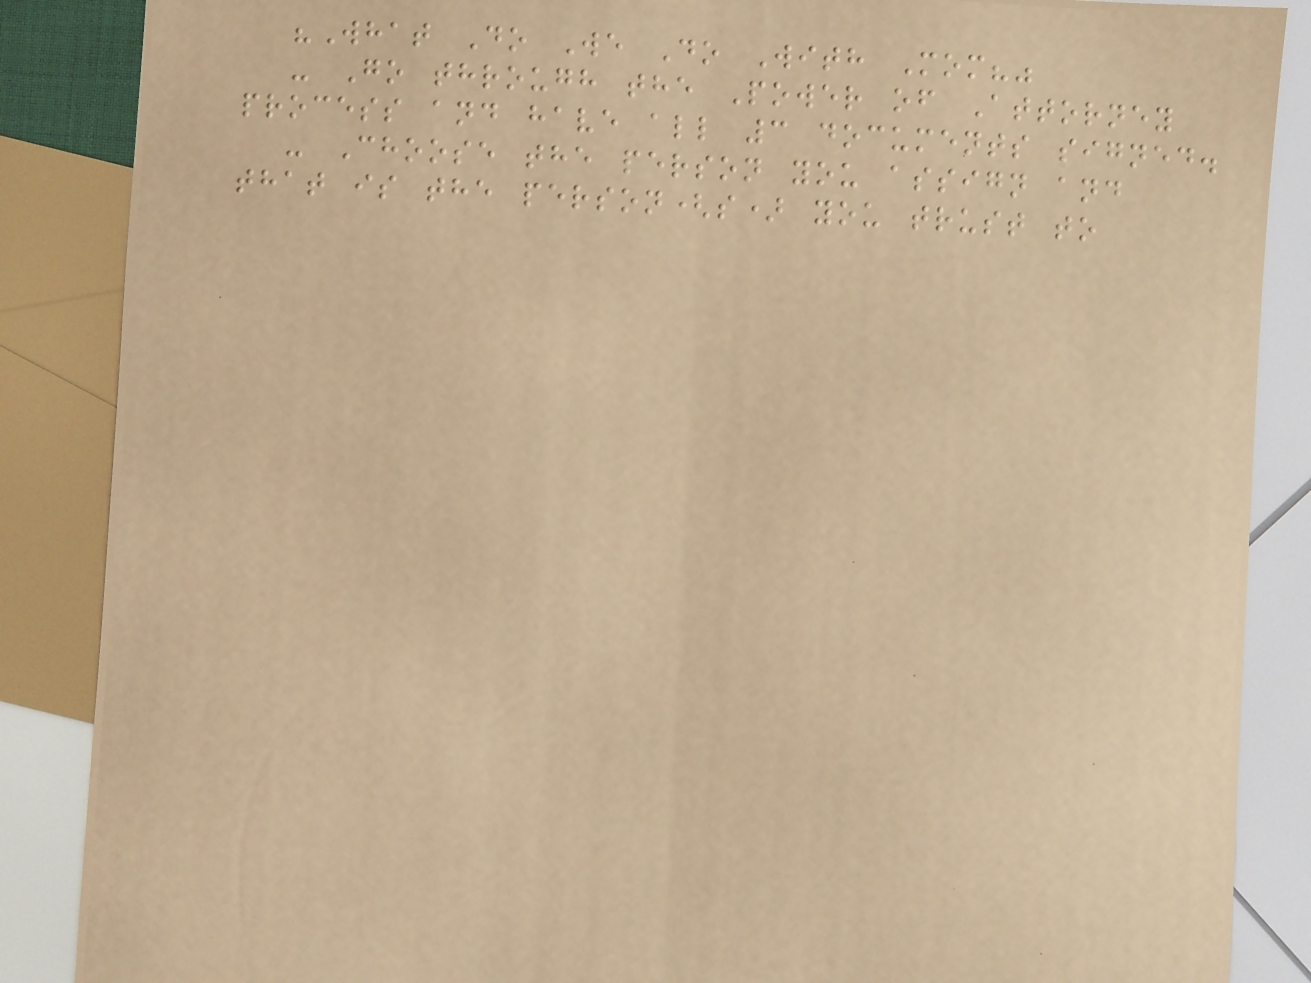"What Do We Do With Mom?"
- Go through the Power of Attorney
process and have all 3 documents signed.
- Choose the person you assign and
that is the person(s) you trust to
